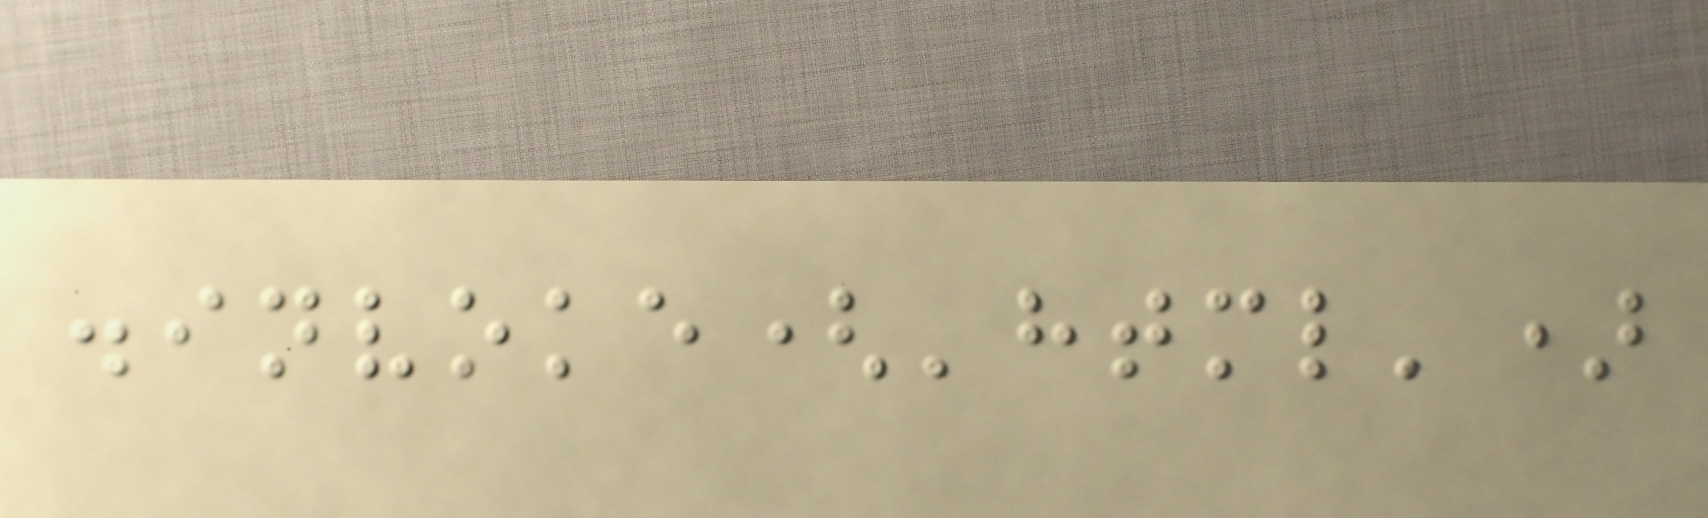.invoke('html')
